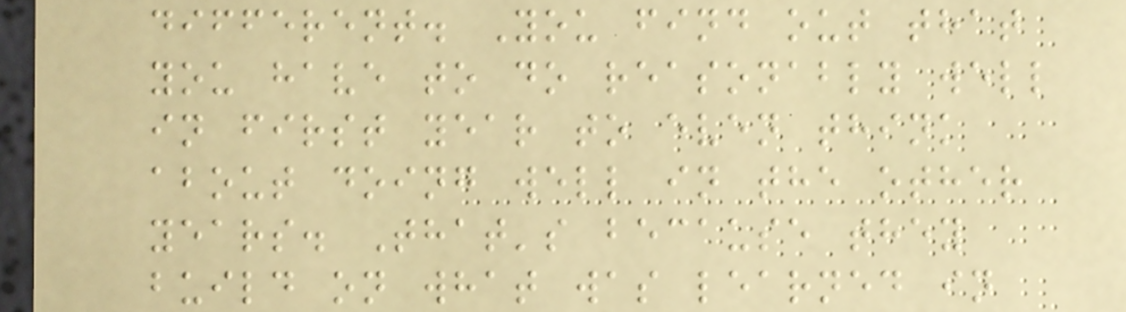different. You find out that
you have to do reasonably well
in first year to even think
about doing well in the other
years. That's because they
build on what was learned in
